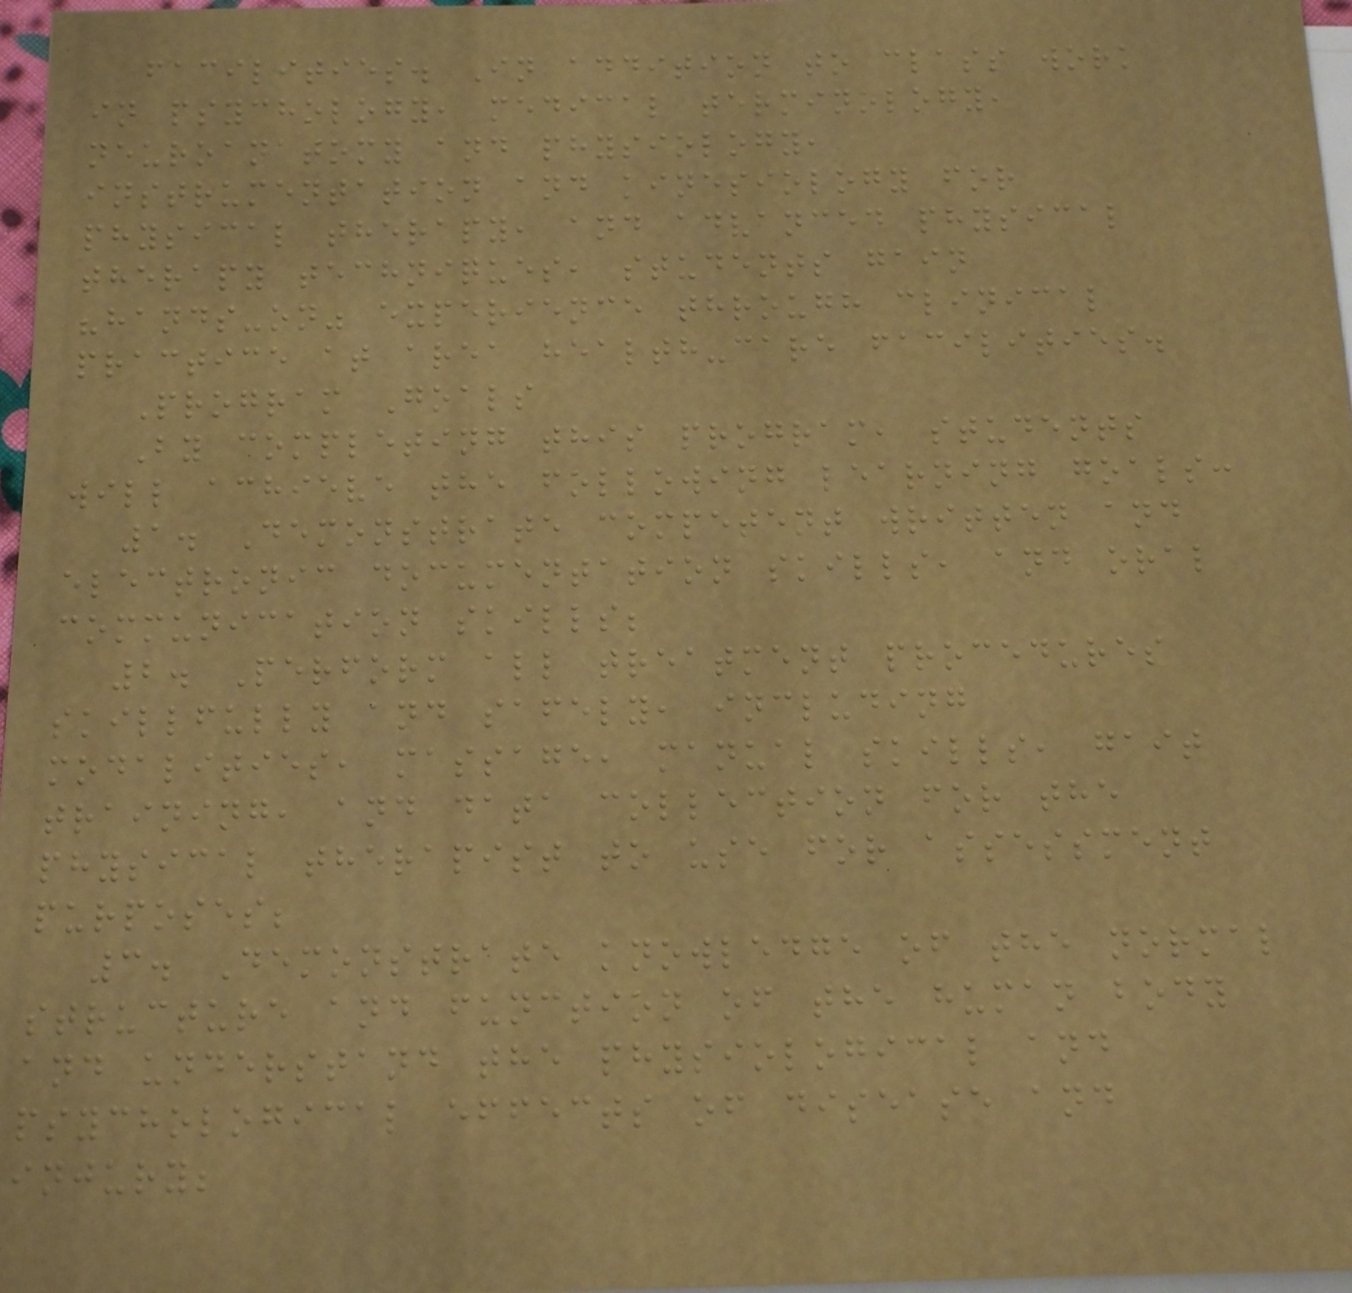facilities. In addition to class work
in psychology, medical terminology,
neuroanatomy and physiology,
instrumentation and kinesiology for
physical therapy, and advanced physical
therapy techniques, students gain
"hands-on" experience through clinical
practice at area health-care facilities.
Program Goals
By completing this program, students
will achieve the following learning goals:
1. Demonstrate competent written and
electronic documentation skills, and oral
communication skills;
2. Perform all treatment procedures
skillfully and safely, including
modalities, massage, manual skills, gait
training, and data collection for the
physical therapist to use for assessment
purposes;
3. Demonstrate knowledge of the normal
structure and function of the human body
and understand the physiological and
psychological effects of disease and
injury;
